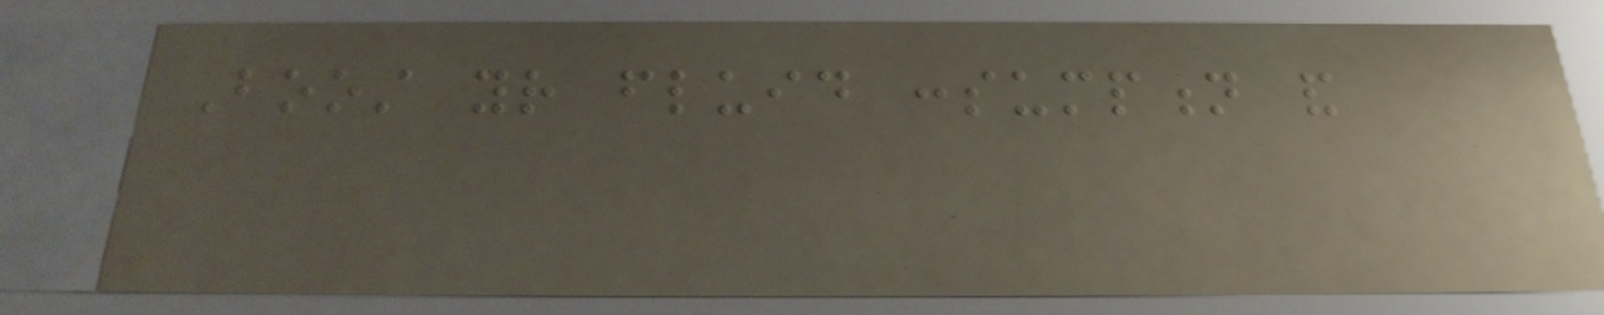Boost your fluid consumption and
